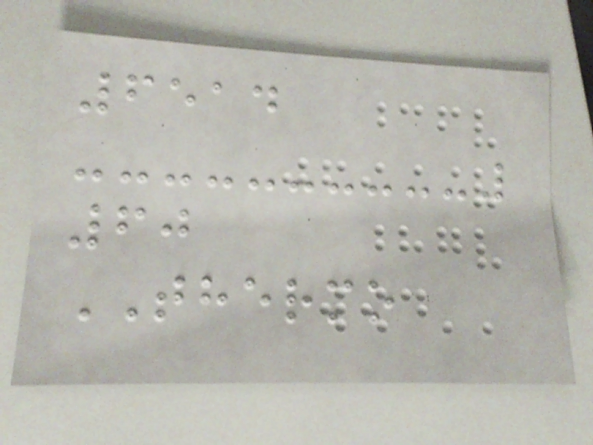6514
60
THERMO
